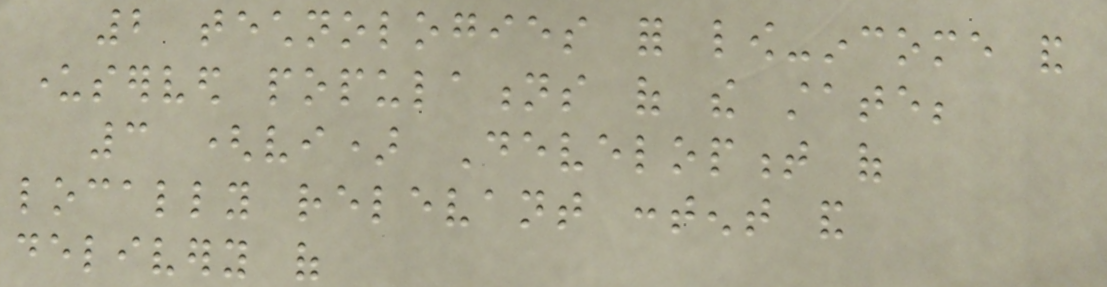2 technologies for low-income and
underserved populations of the state;
3 (vi) Development of
locally relevant content and
delivery of
